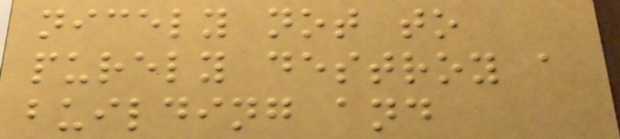nicely not to
purely destroy a
building and
